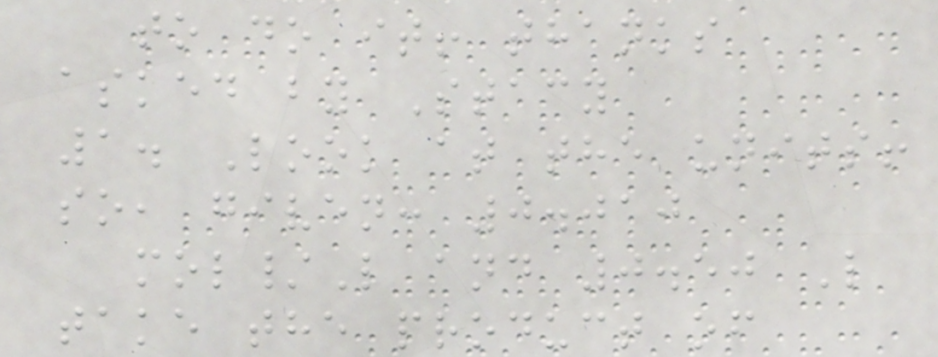to do it! thanks
asked by Stacy
1. Look at the units!
so, given: 0.010
mol/L and 0.50 L
take the product of
